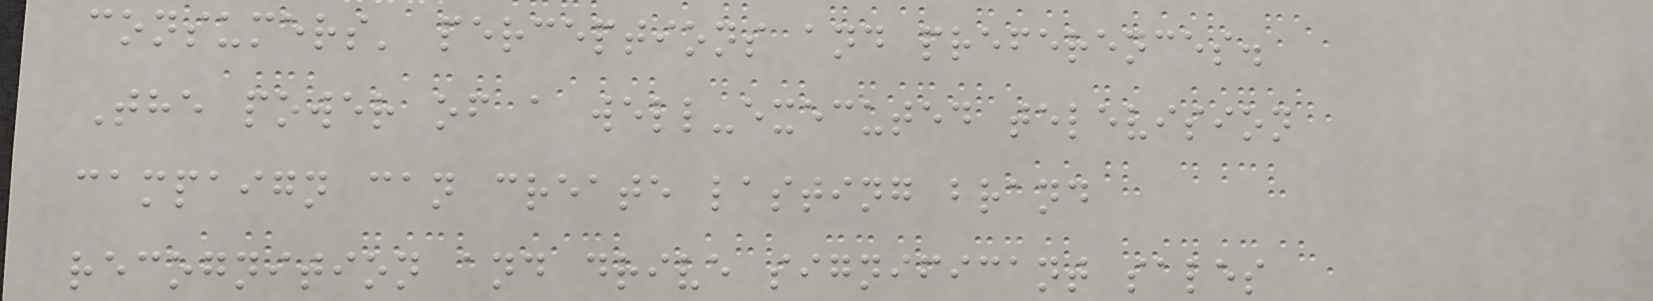consumers' perceptions and preferences.
The power of a well-executed television
campaign can create lasting brand
recognition and drive significant sales
